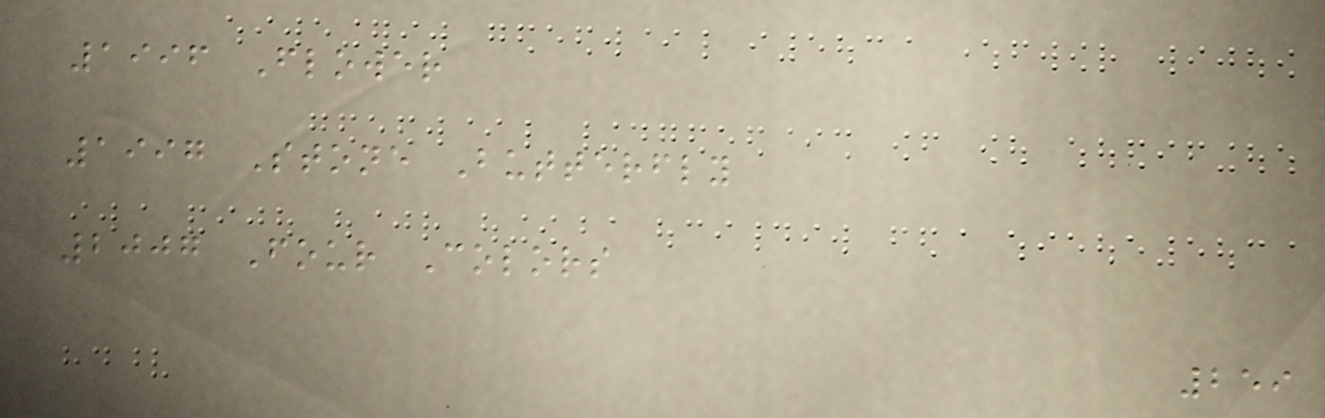1996 Flower
1997 Stone Butterfly
2007 Four Colors
259
